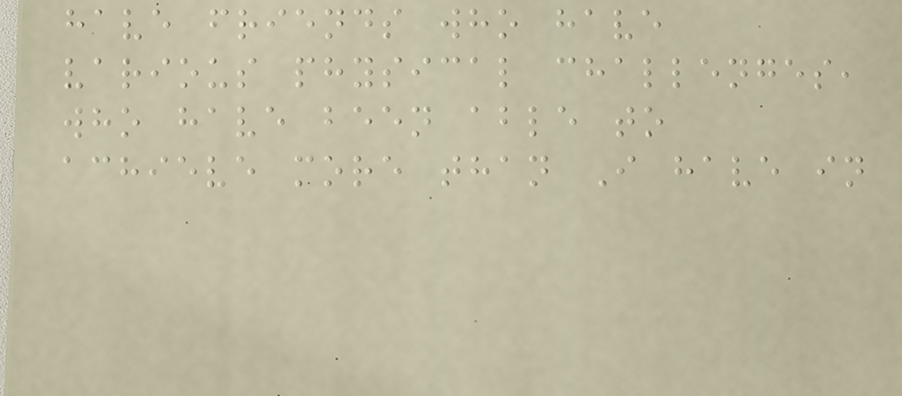have friends who have
various physical challenges,
who have been able to
achieve more than I have in
